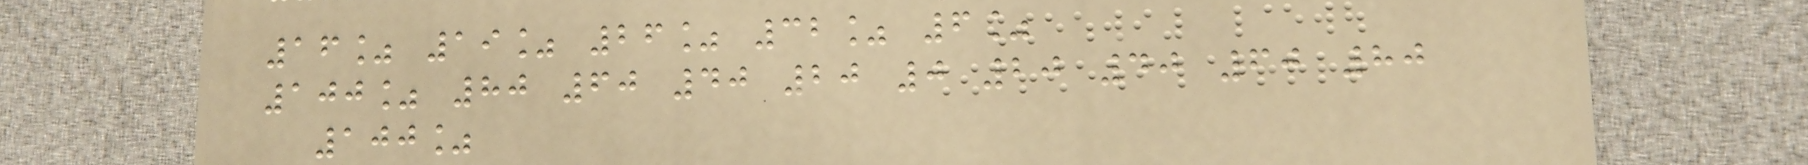16% 19% 26% 32% 6%
100% 80 60 40 20 0 20 40 60 80
100%
